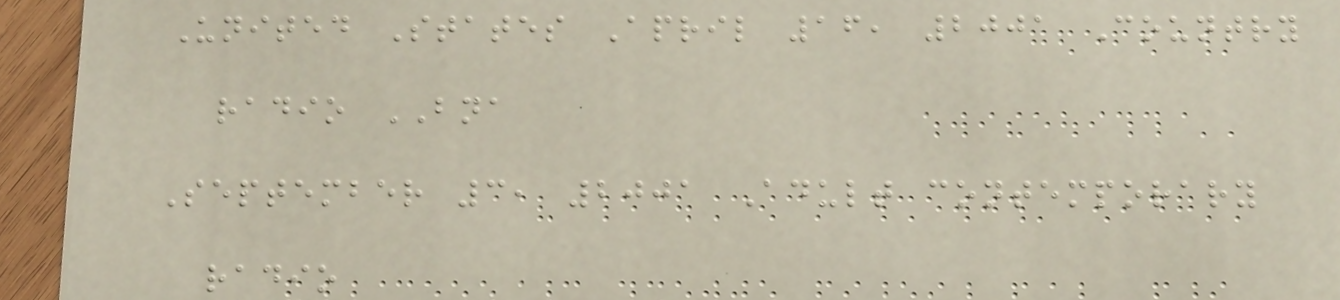United States April 16, 2001 Country
radio BNA
September 3, 2001 Adult contemporary
radio
